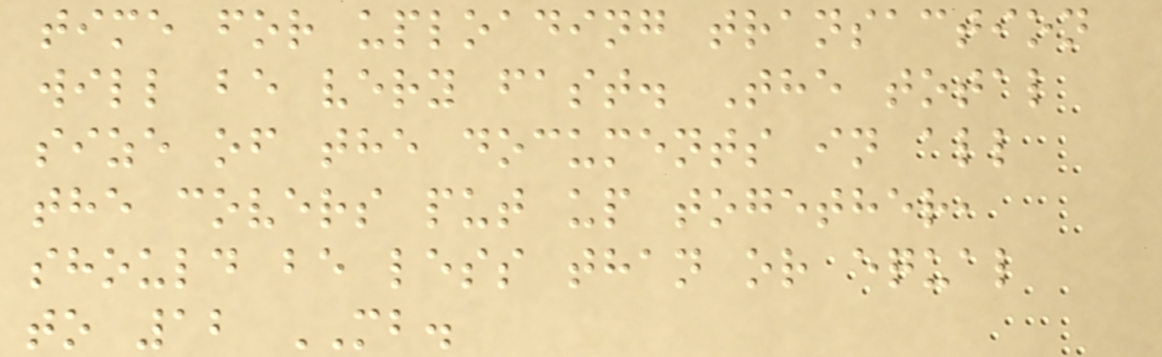time for uploading transaction
will be very fast. The total
size of the documents in all
the covers put up together,
should be less than or equal
to 12 MB.
